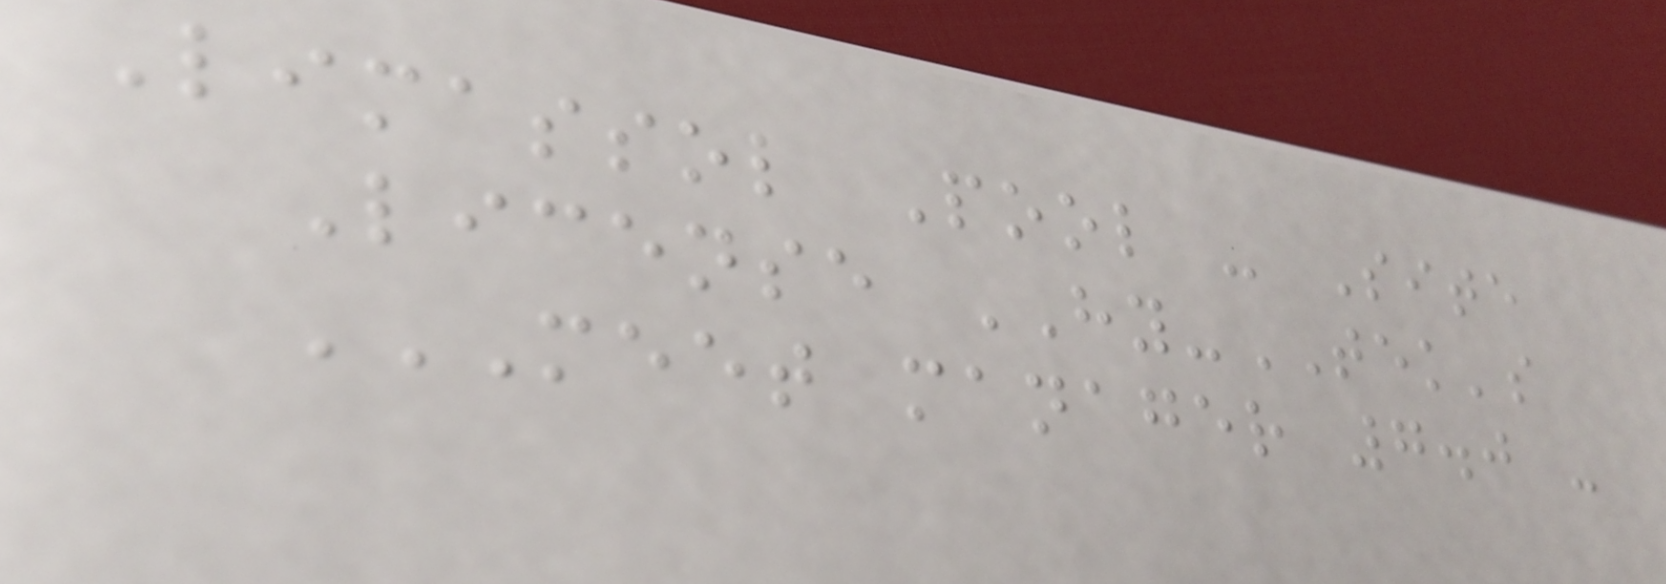Limassol Pool - Site
License HY-TEK's
MEET MANAGER 7.0 -
